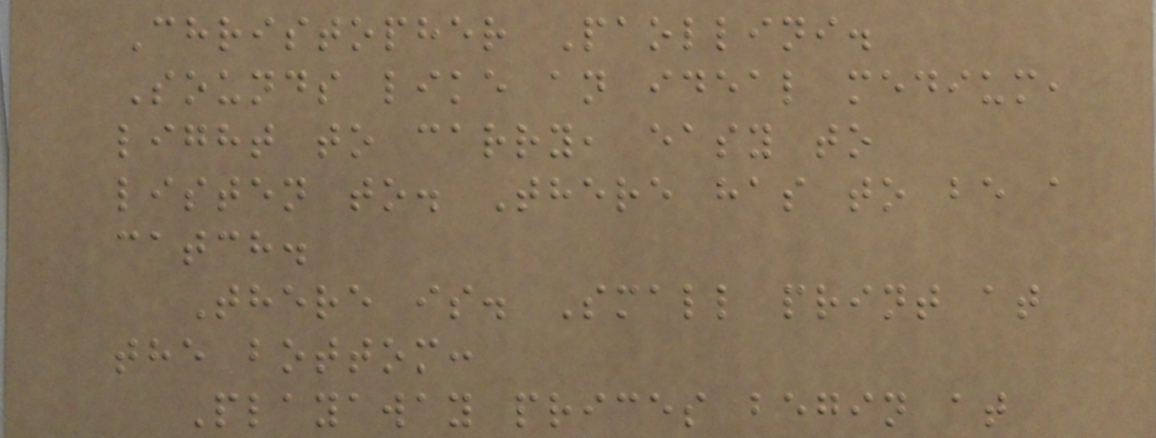Christopher Paollini.
Sounds like an ideal medium,
light to carry, easy to
listen to. There has to be a
catch.
There is. Small print at
the bottom:
Playaway prices begin at
